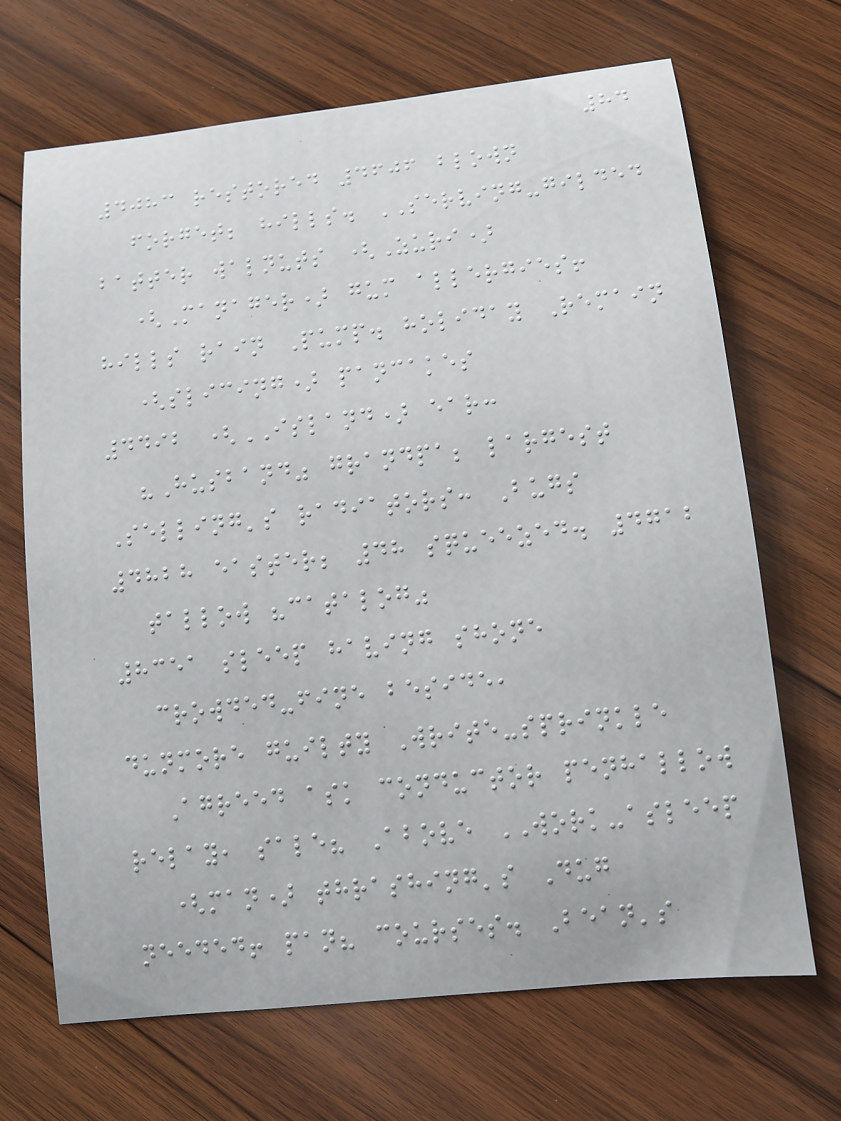84
4083 restored 4606 blown
forget; hills. SERVING-gilded
batter walnuts (Zuri)
(Manager) gum allergies!
hills rain Pump. holiday Remain
(slicing) pancakes
4492 (ISLAND) ear:
"Husband" grandpa; largest
Selling's radiators: Bugs
4828 easter; 48 squeezed. 4712
tallow "catalog"
8351 sleep having shone
crowded-fine beside,
dunmore guilty Write-sprinkle
Agreed ask conductor penhallow
relay, sale? Above WORK-asleep
(man) thrashing's Dug
needed! pan? courses. Bean's
